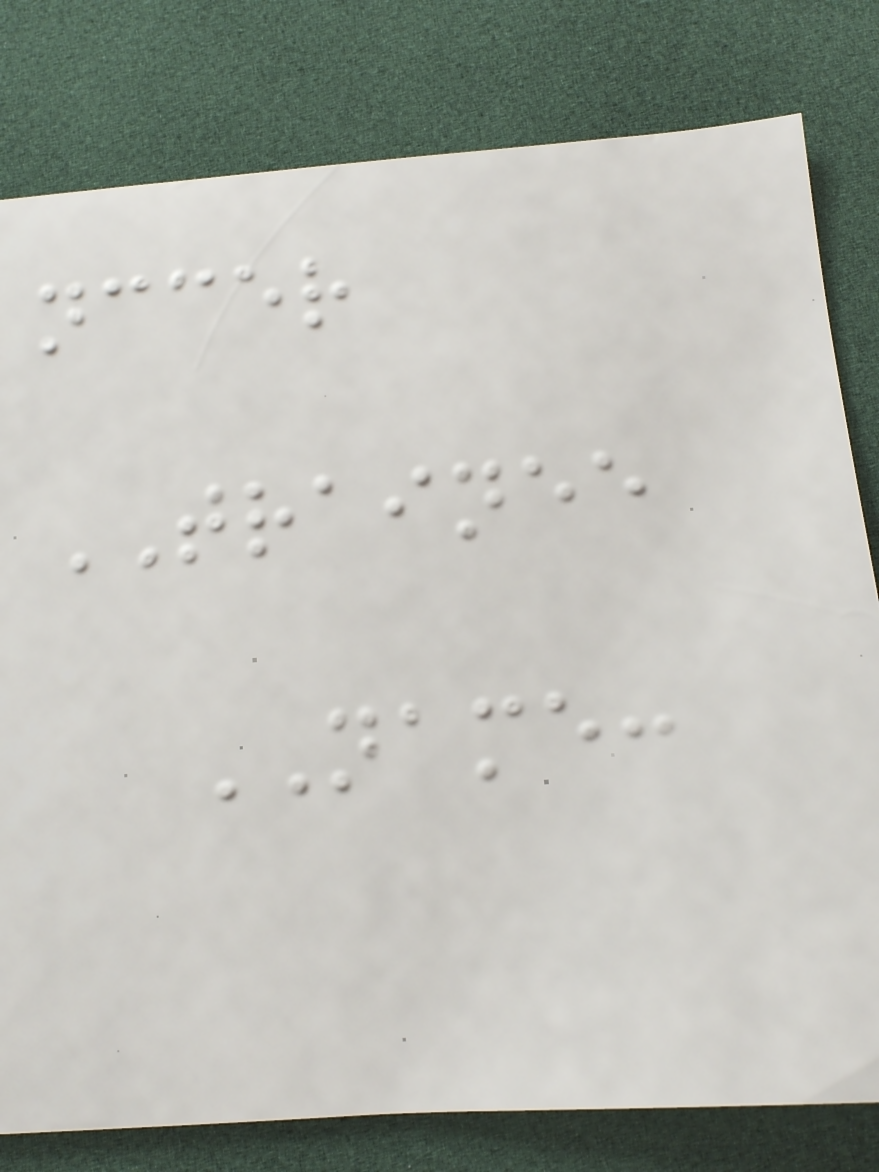nccer
TRAINEE
NAME:
